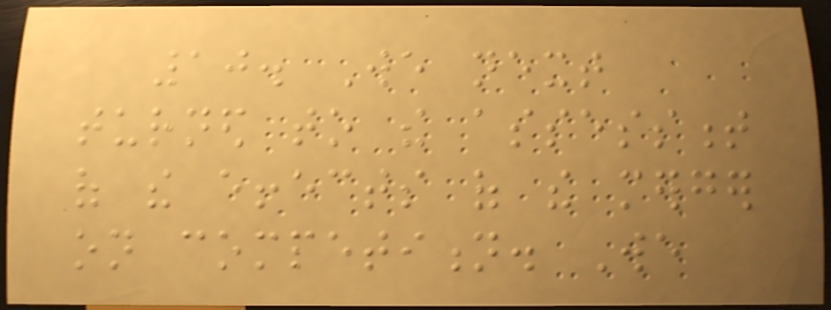10. We next
turned to the assessment
of the effects of the merger
on competition. We
